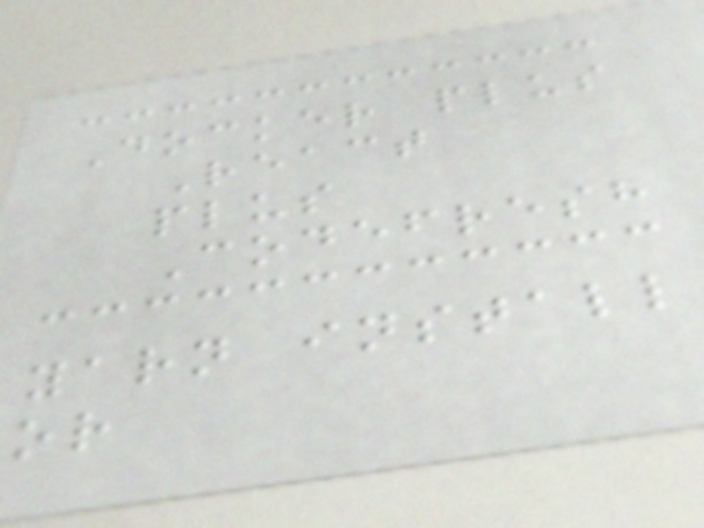Docker plus
React
plus
Codefresh
yarn install
or
